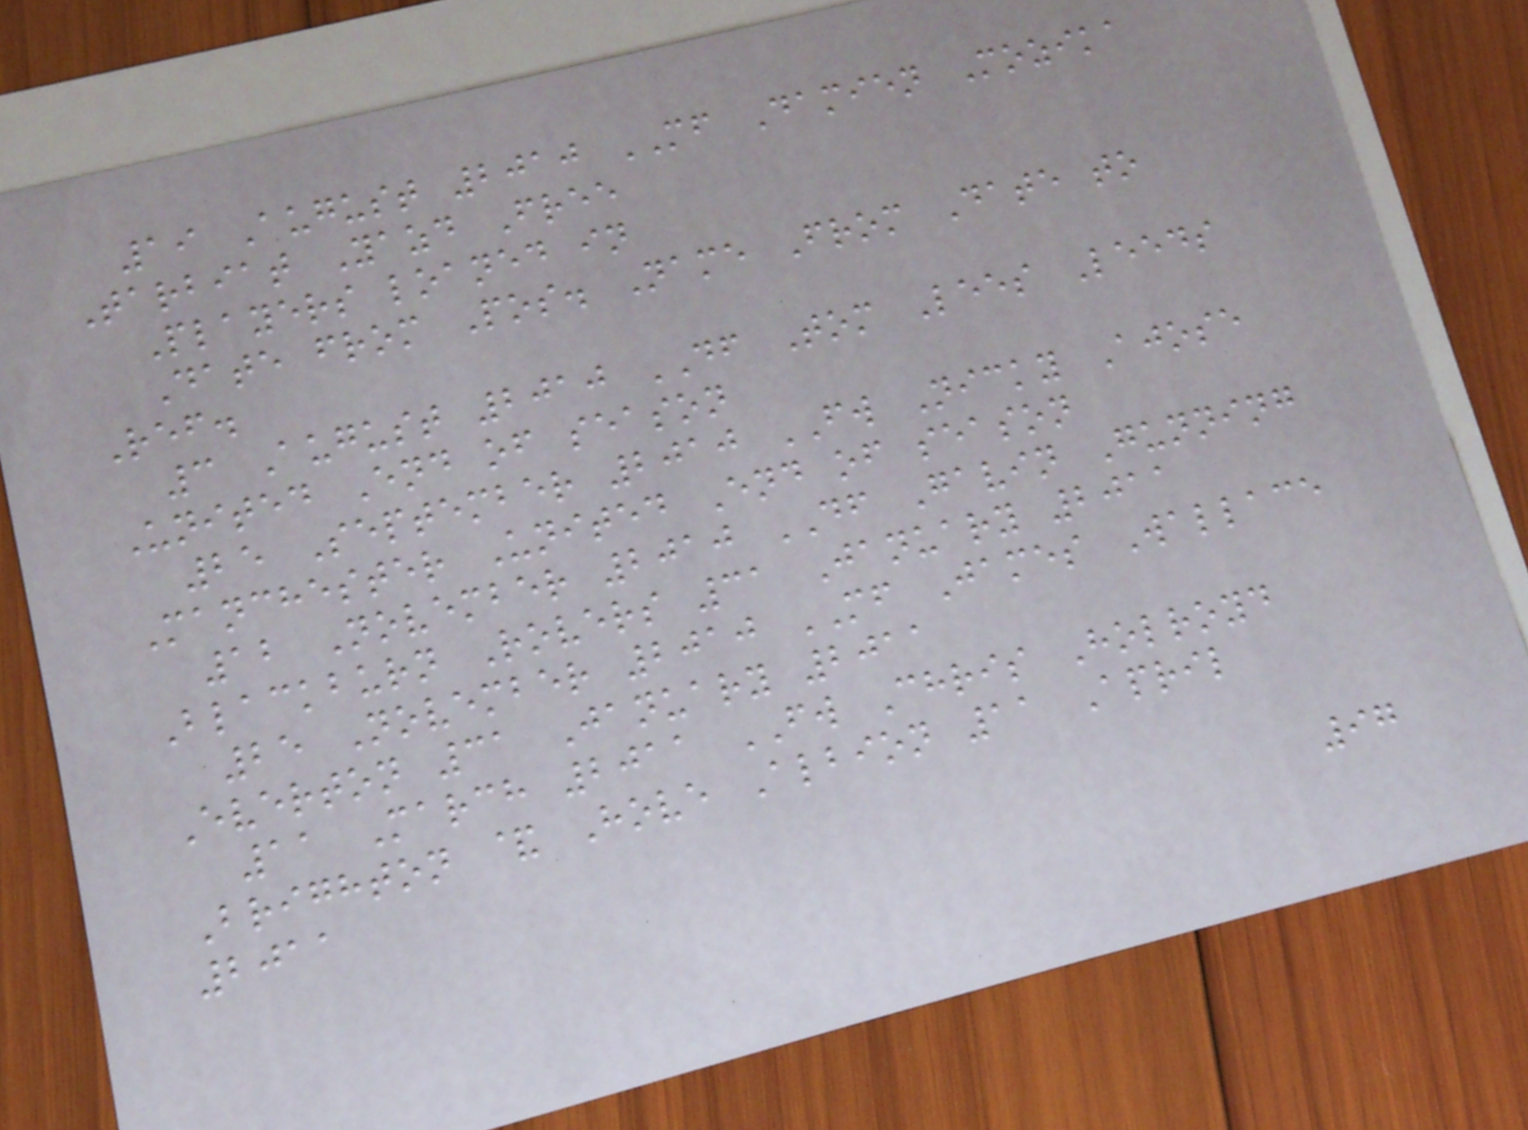19 August 2010 MF Damien Mozika
Tarbiat Yazd Free
Players loaned in
Date from Pos. Name From Date to
Ref.
3 August 2010 DF Tom Lees Leeds
United End of season
25 September 2010 FW Nicky Ajose
Manchester United End of season
12 November 2010 DF Gavin Gunning
Blackburn Rovers 31 January 2011
25 November 2010 MF James Wallace
Everton 31 January 2011
11 March 2011 FW Chris Holroyd
Brighton & Hove Albion 11 April
2011
97
